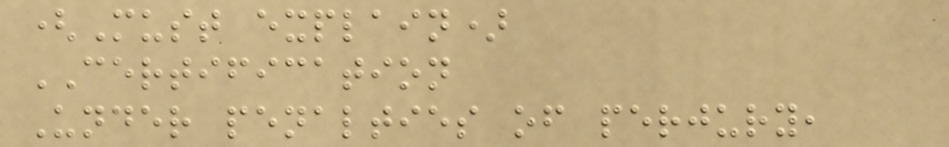(Must explain)
CERTIFICATION
Under penalties of perjury,
